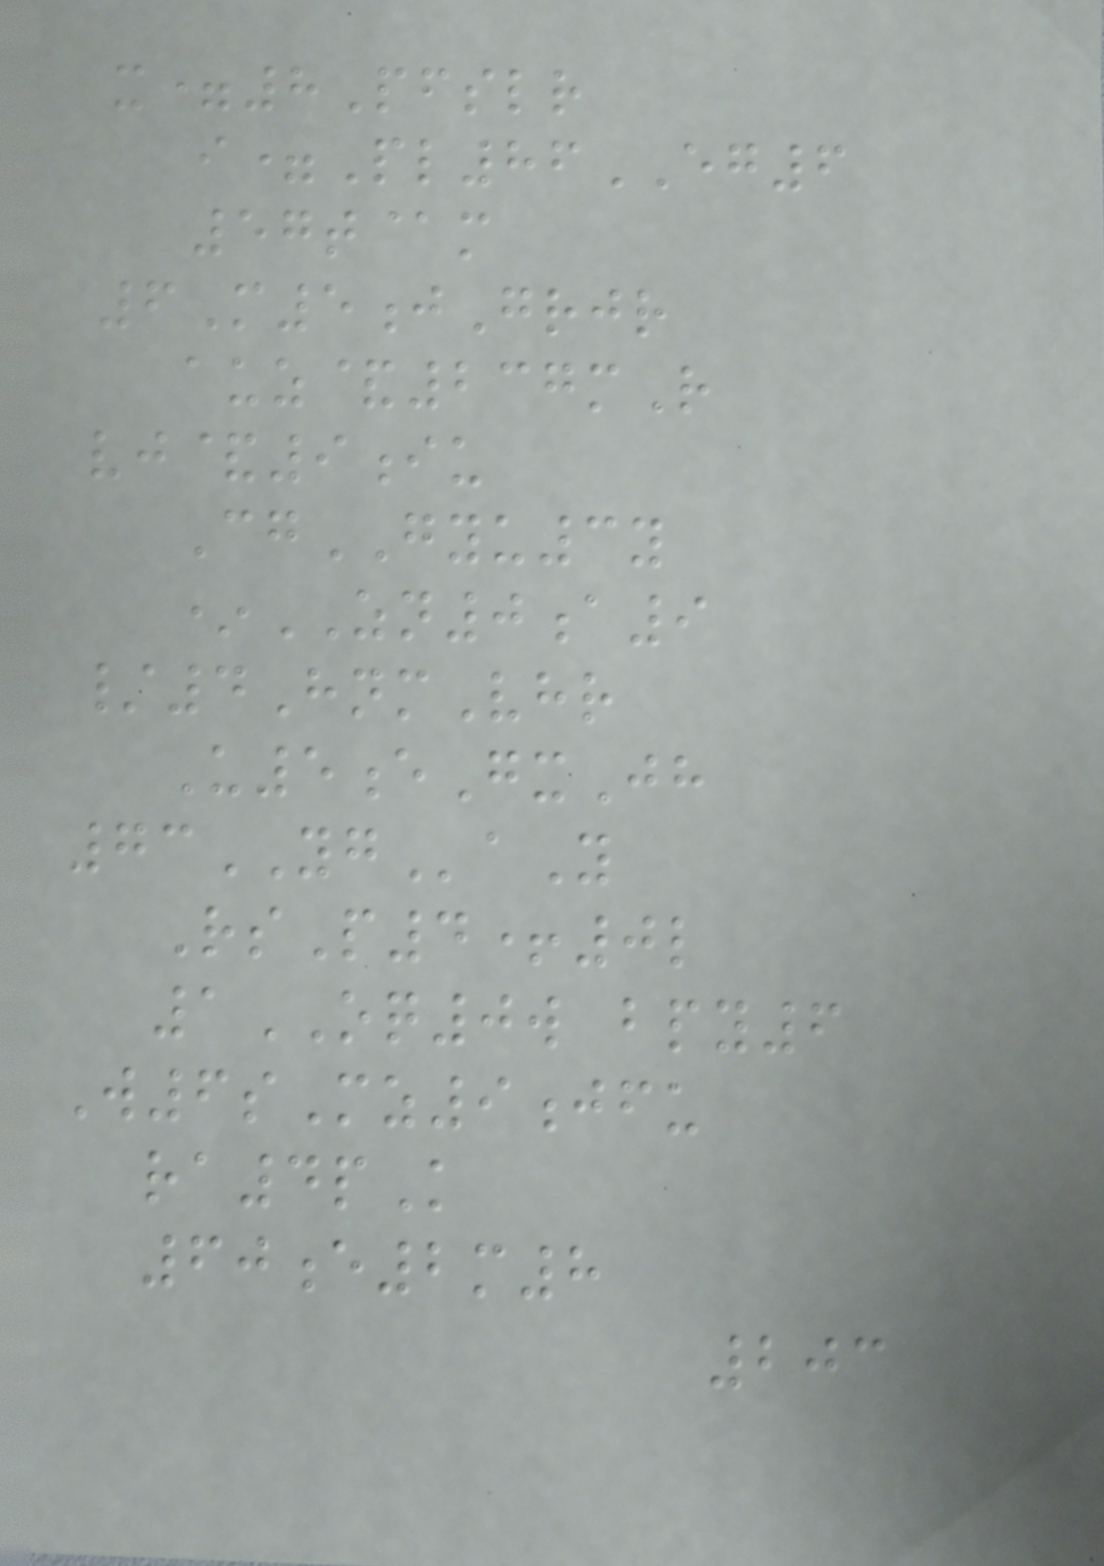x=8Pfslr
i=Pl86EG6
57t@m
6M5jGrjr
auz&237mR
vj&9iu
CgGYU3y
*ZN0a9
/4HnmVhr
U5eGxJh
73YGaY
RsP4+0l
1OQ0w bpy6
W6sMz9jfu
ra4pK
60e2m8
203
